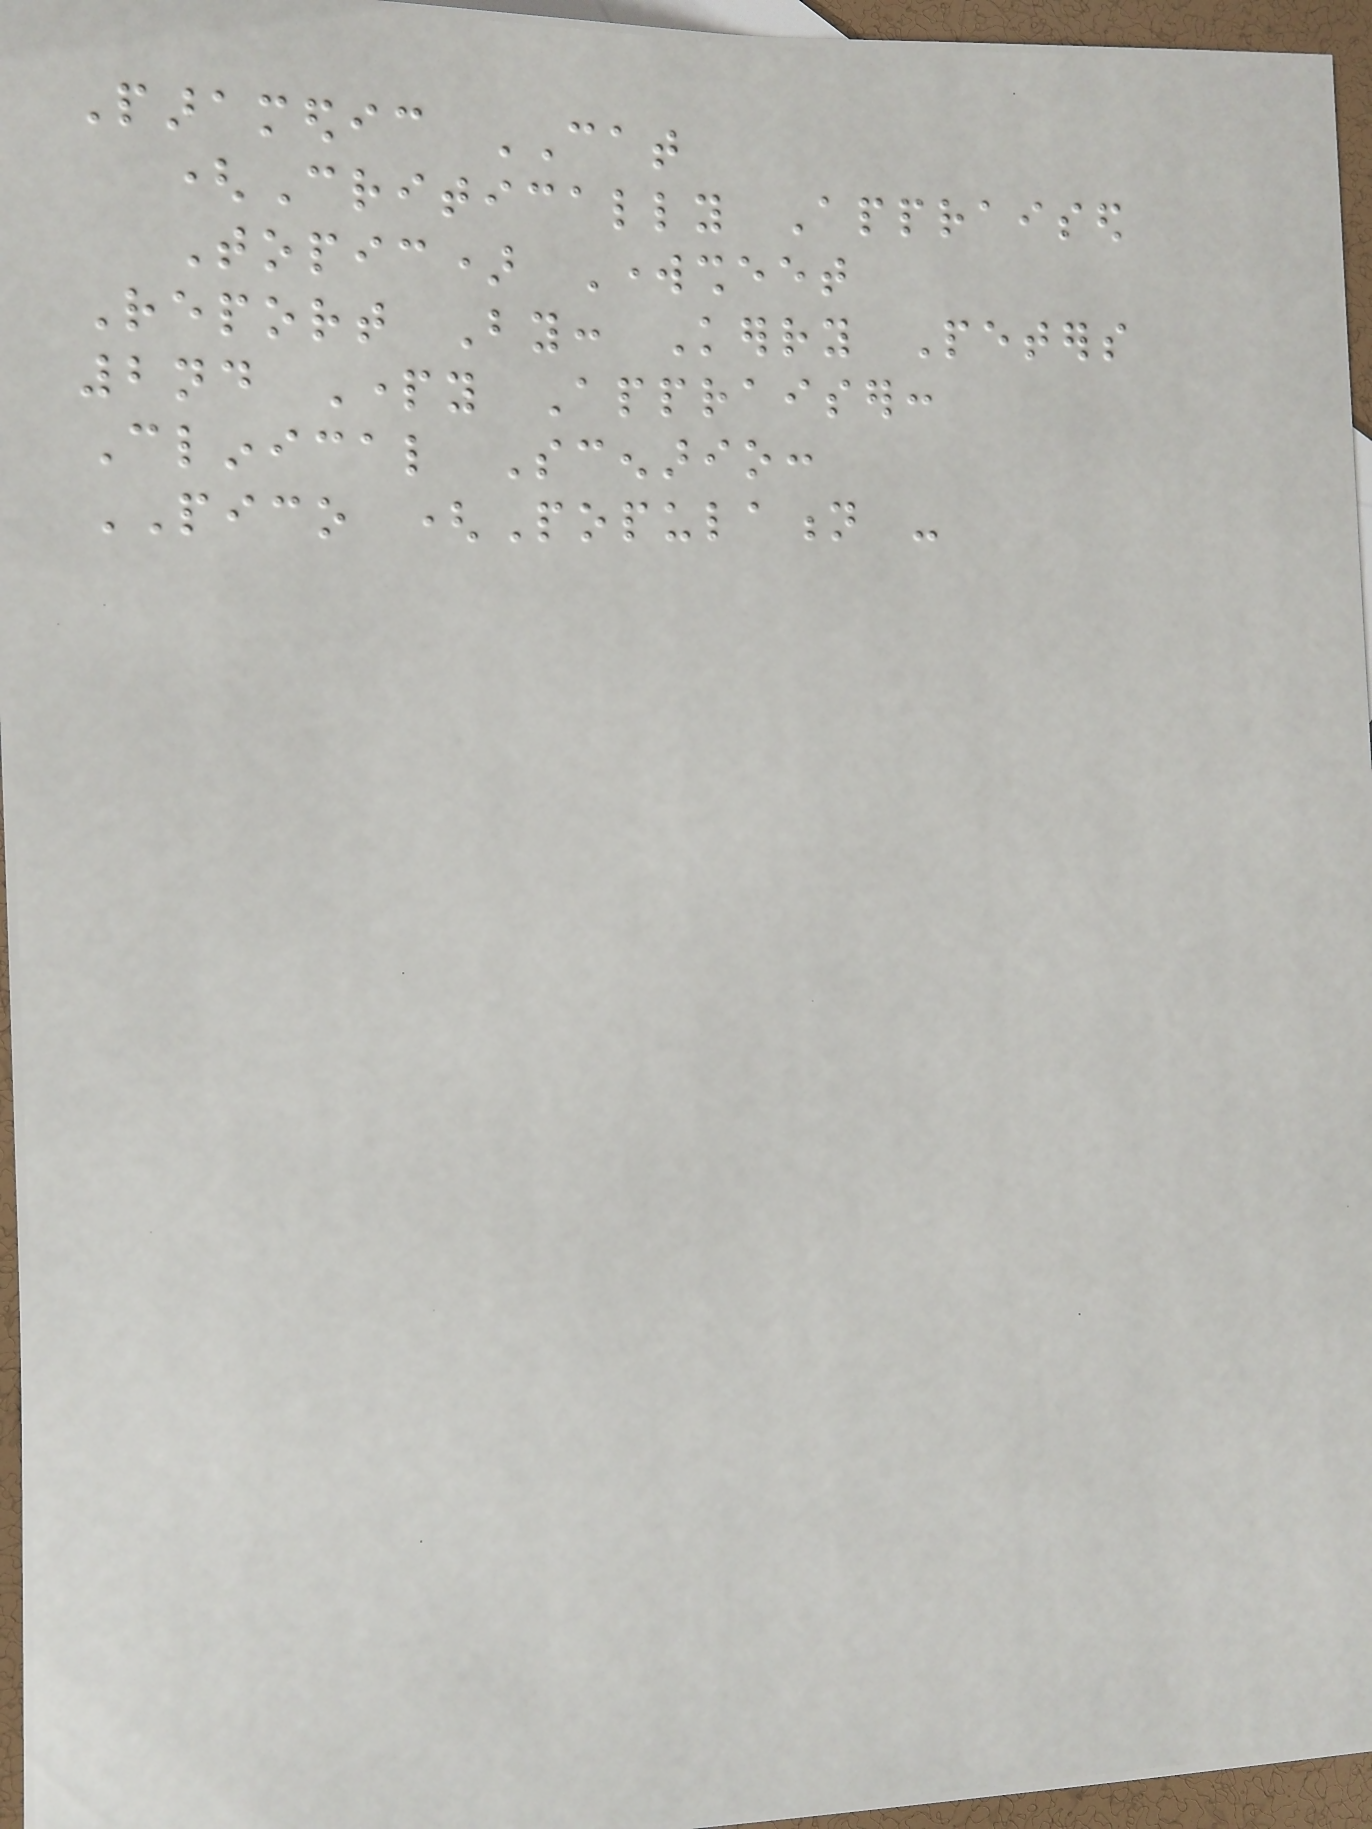Paramedic CAT
(Critically Appraised
Topic) Worksheet
Report By: Kerry Peters
2nd Party Appraiser:
Clinical Scenario:
PICO (Population -
